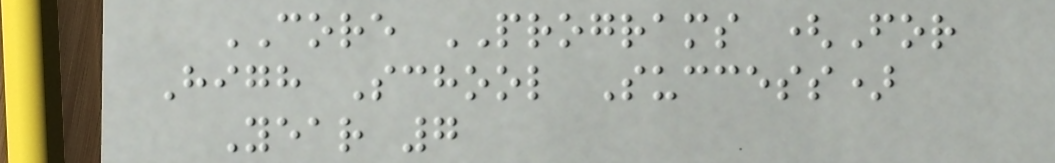CORE PROGRAMS (For
High School Success)
Year 7
